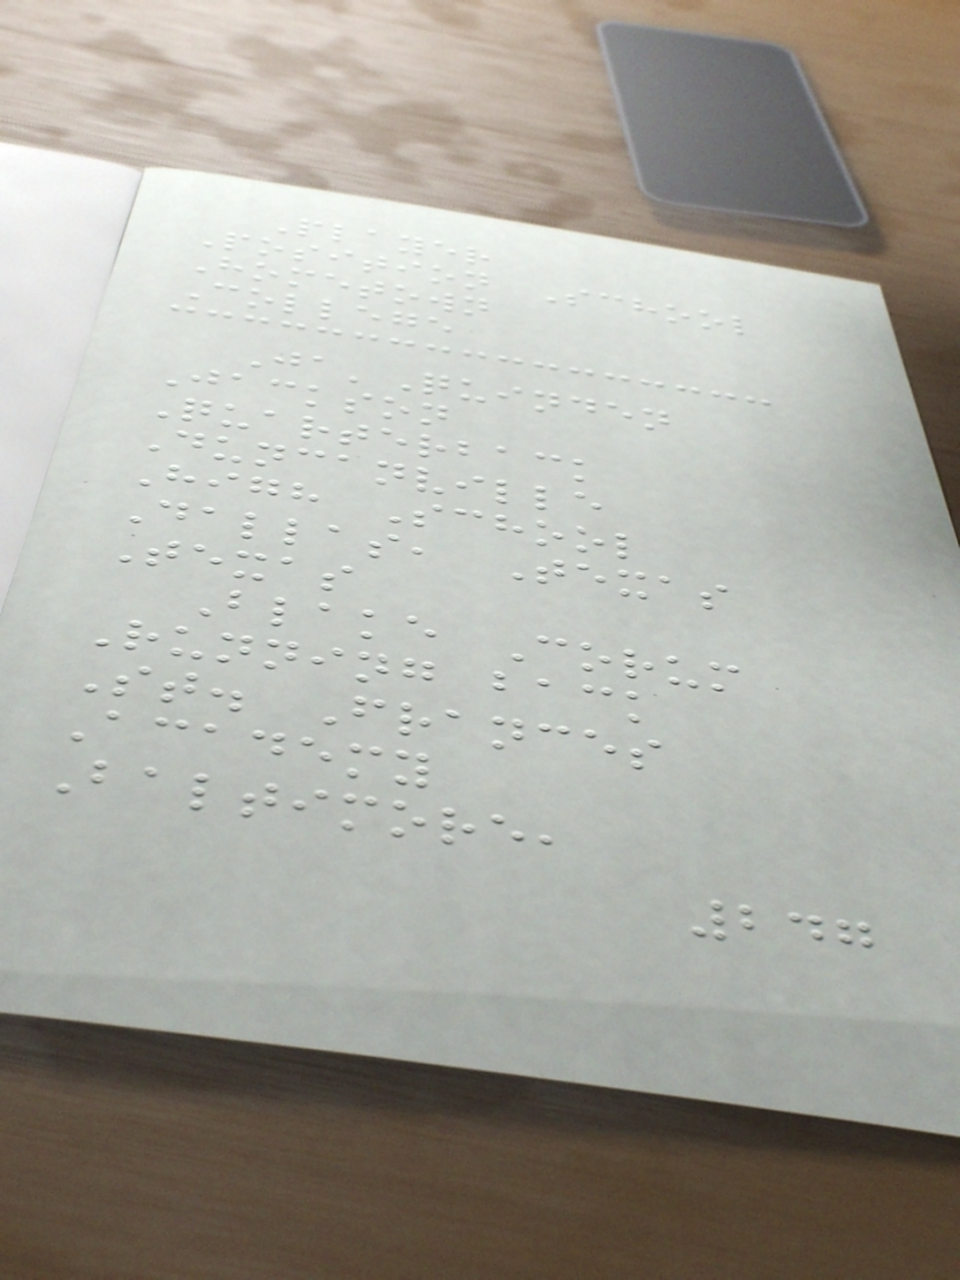Player
Position School
Hometown
College
Ja'Quinden
Jackson
Quarterback
Duncanville
High School
Dallas, Texas
Texas
Blake Corum
Running back
St. Frances
Academy
Baltimore,
247
